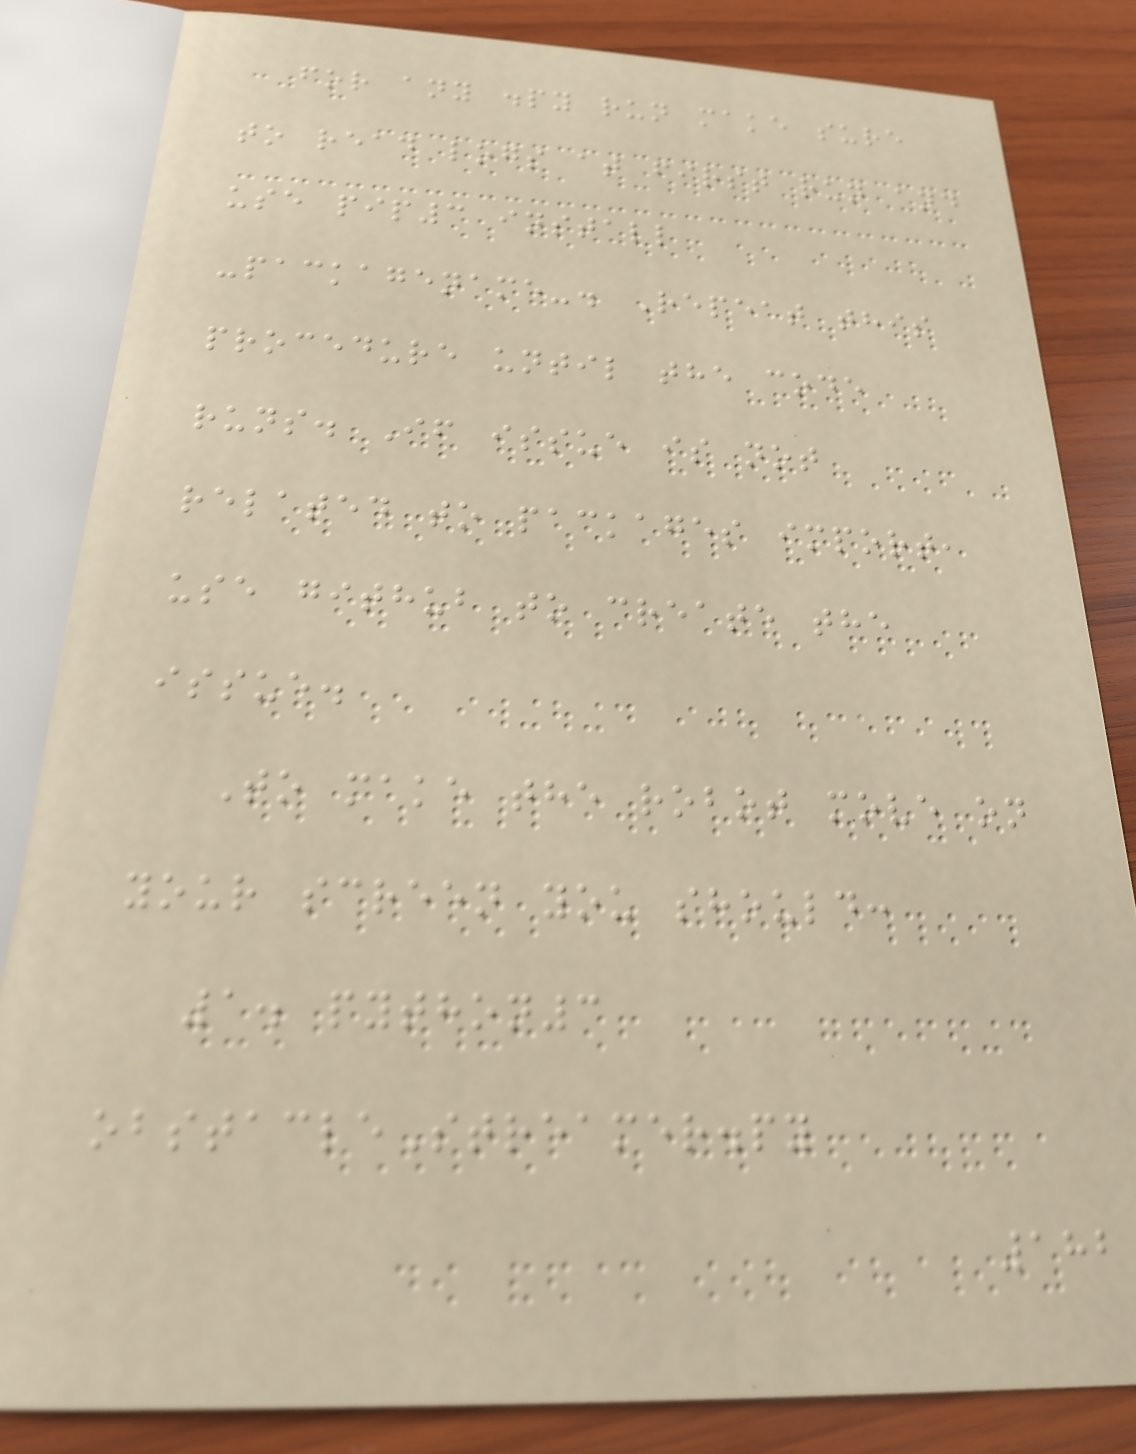for any .py run make sure
to read logs at first run and
use pip3 install
-packagename-. Repeat this
procedure until the code
runs. If issue is not
related to packages import,
use github to create the
issue.
To make the robot move on
your screen you should:
1. python3
obstacleStreamer.py
182
